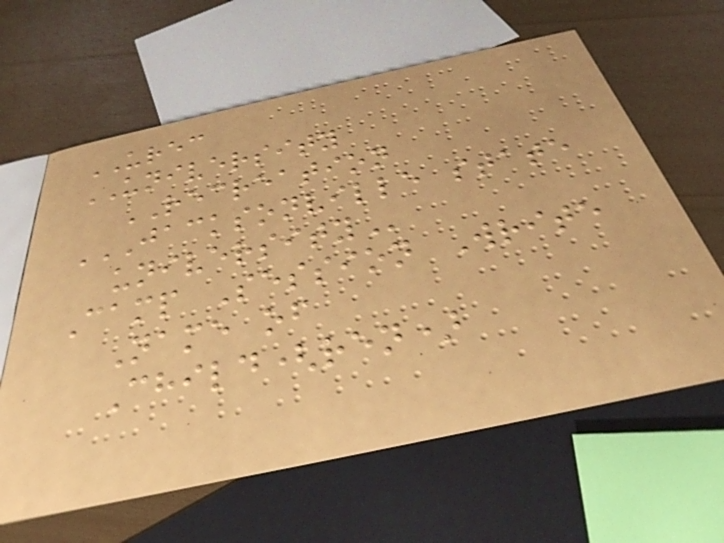UREC
UNIVERSITY
RECREATION
JACKSONVILLE STATE
UNIVERSITY
Camp Session Write
Name of
Child(ren)
